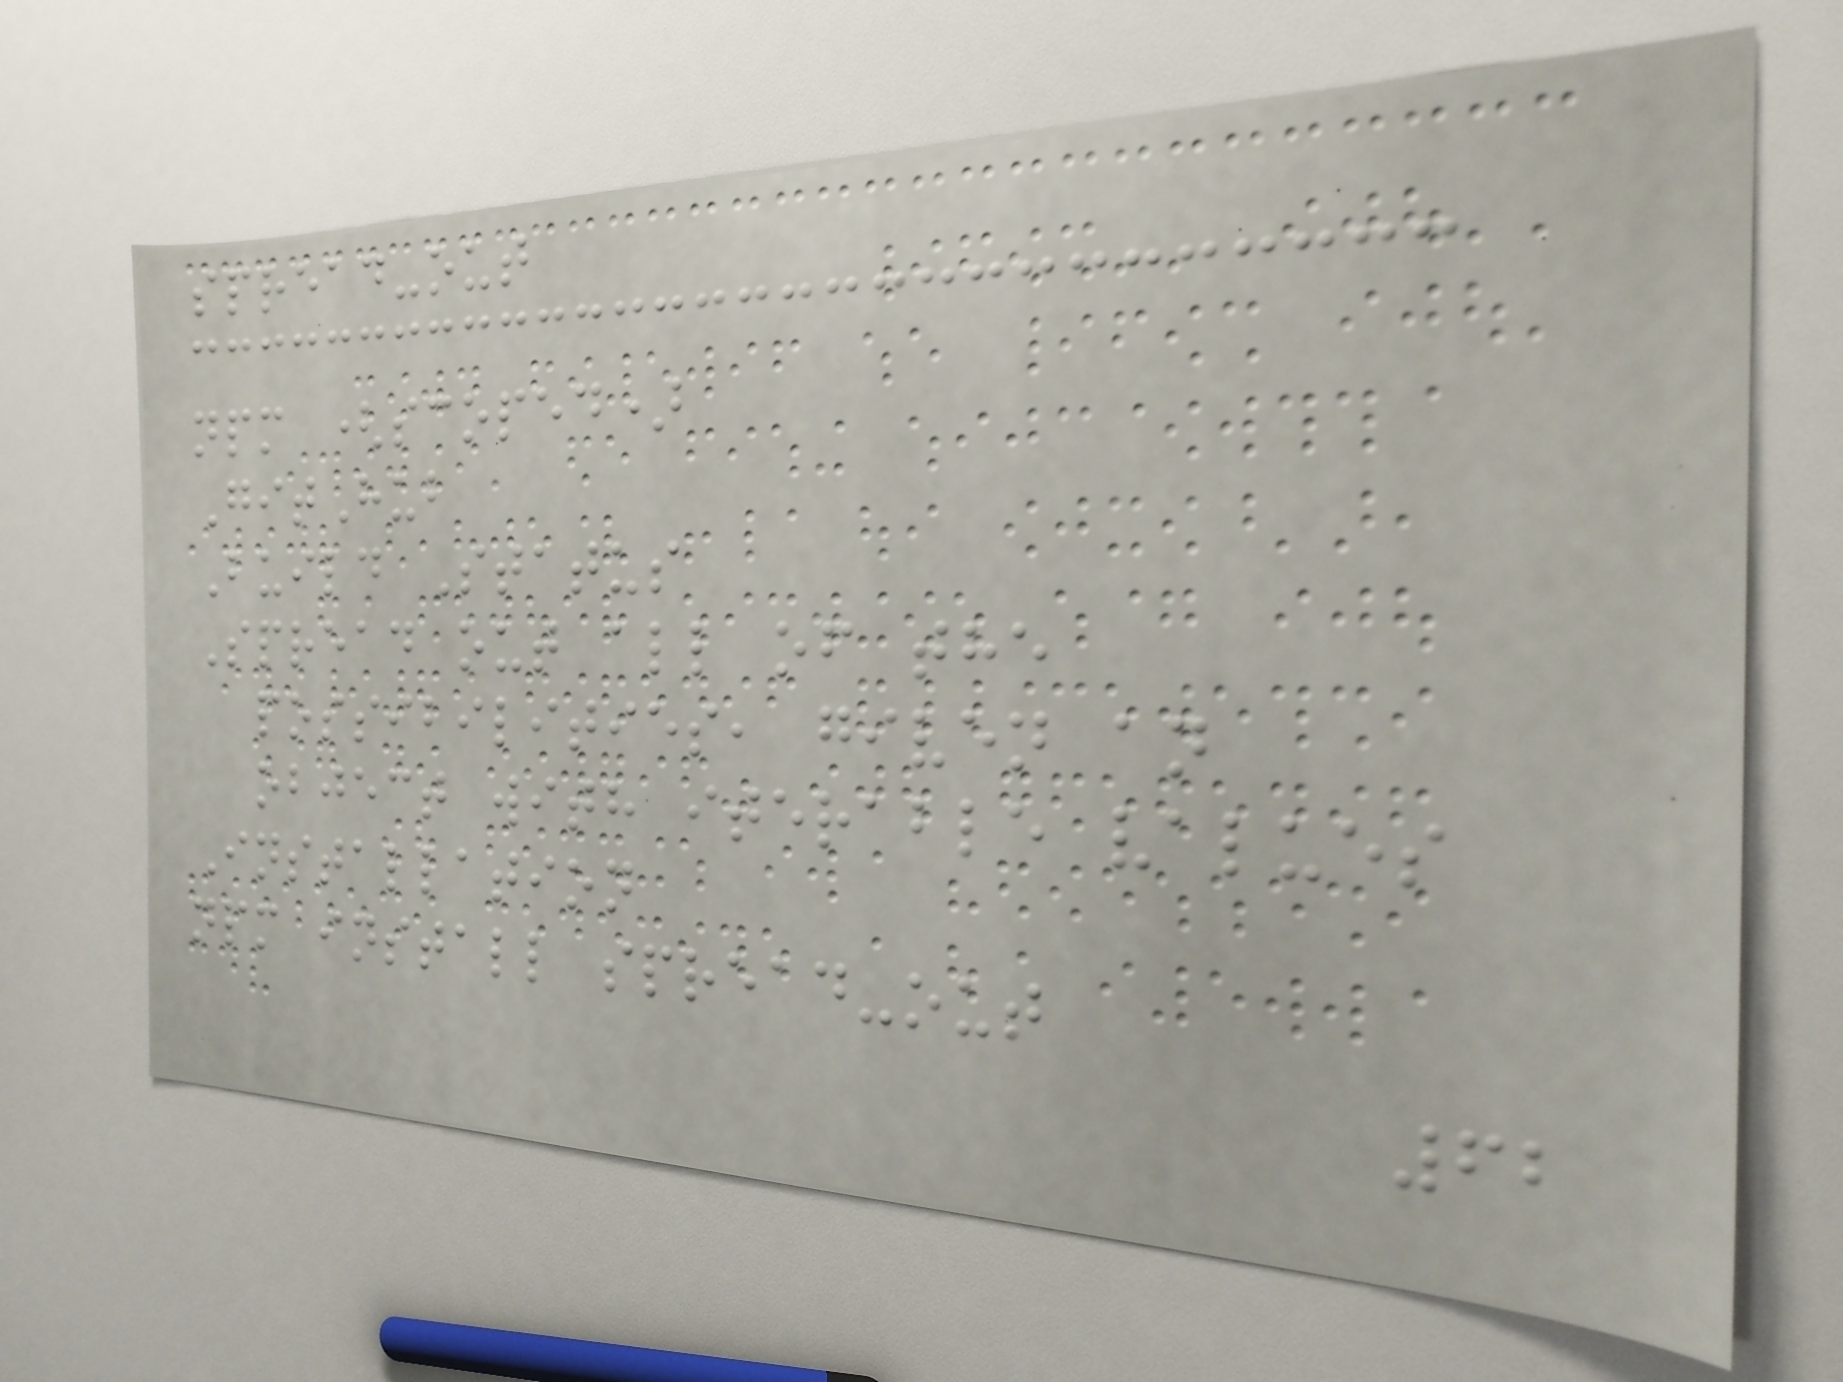spread-out
npm (scoped)
GitHub
Build Status
Spread out all of the
possibilities, given an
object with iterable values
Installation
npm install spread-out
62
